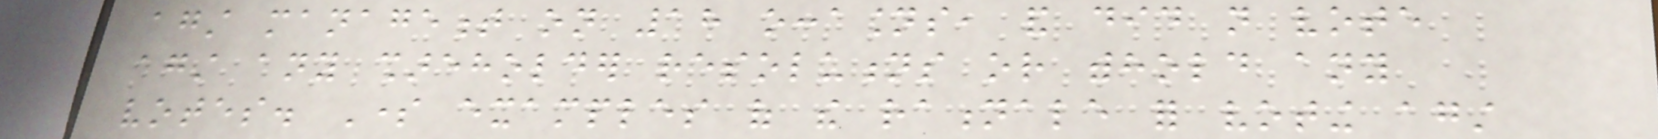against management on 18 occasions, and did not vote
against any shareholder resolutions or withhold any
votes. Some examples of the rationale for voting against
